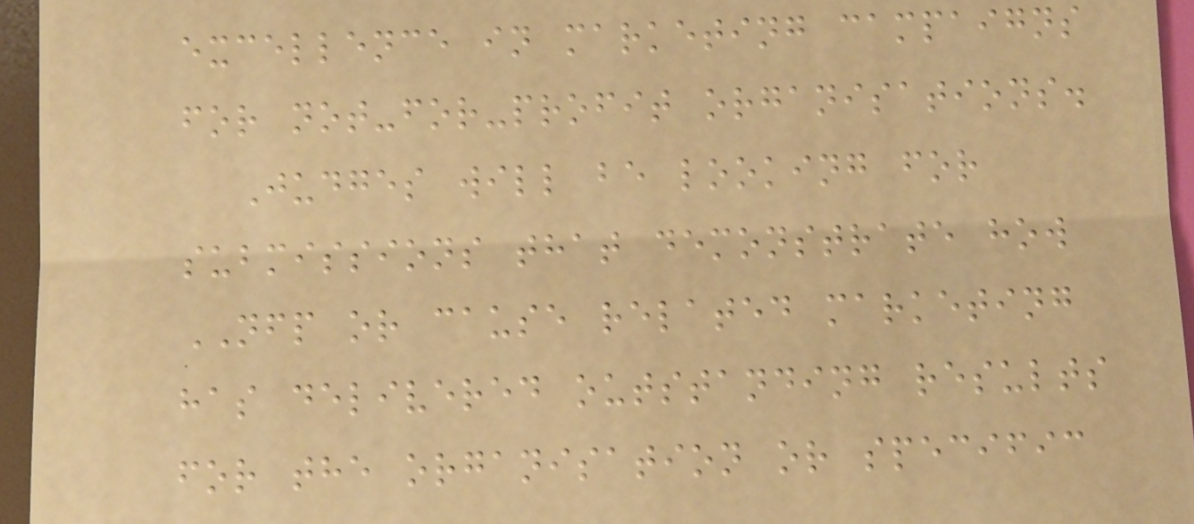excellence in marketing campaigns
for not-for-profit organisations.
Judges will be looking for
submissions that demonstrate how
NFP or cause related marketing
has delivered outstanding results
for the organisation or specific
